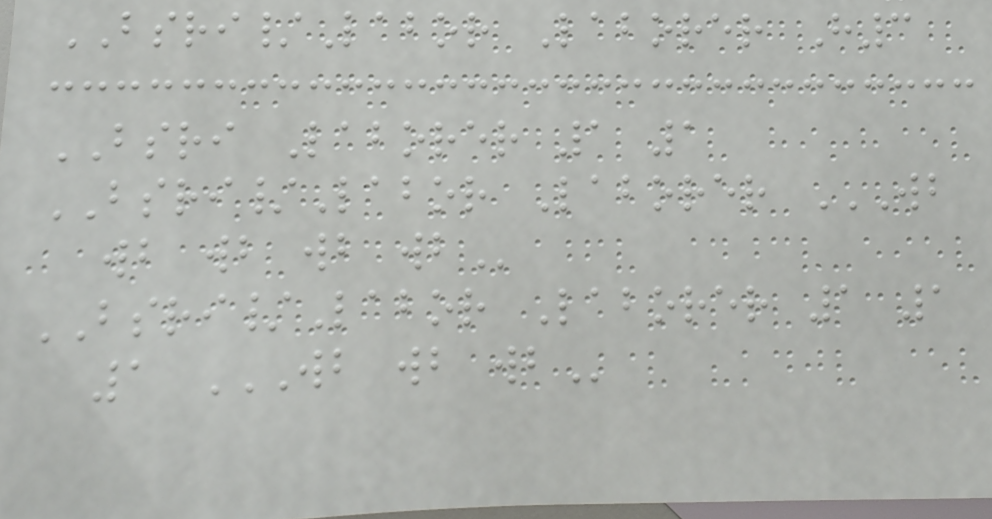BSRI/Labor Laborer H3
BSRI Laborer 1 1
BSRI/Labor Laborer WB
WB WB WB WB
BSRI/Labor Laborer 1 1
1 WB WB WB
